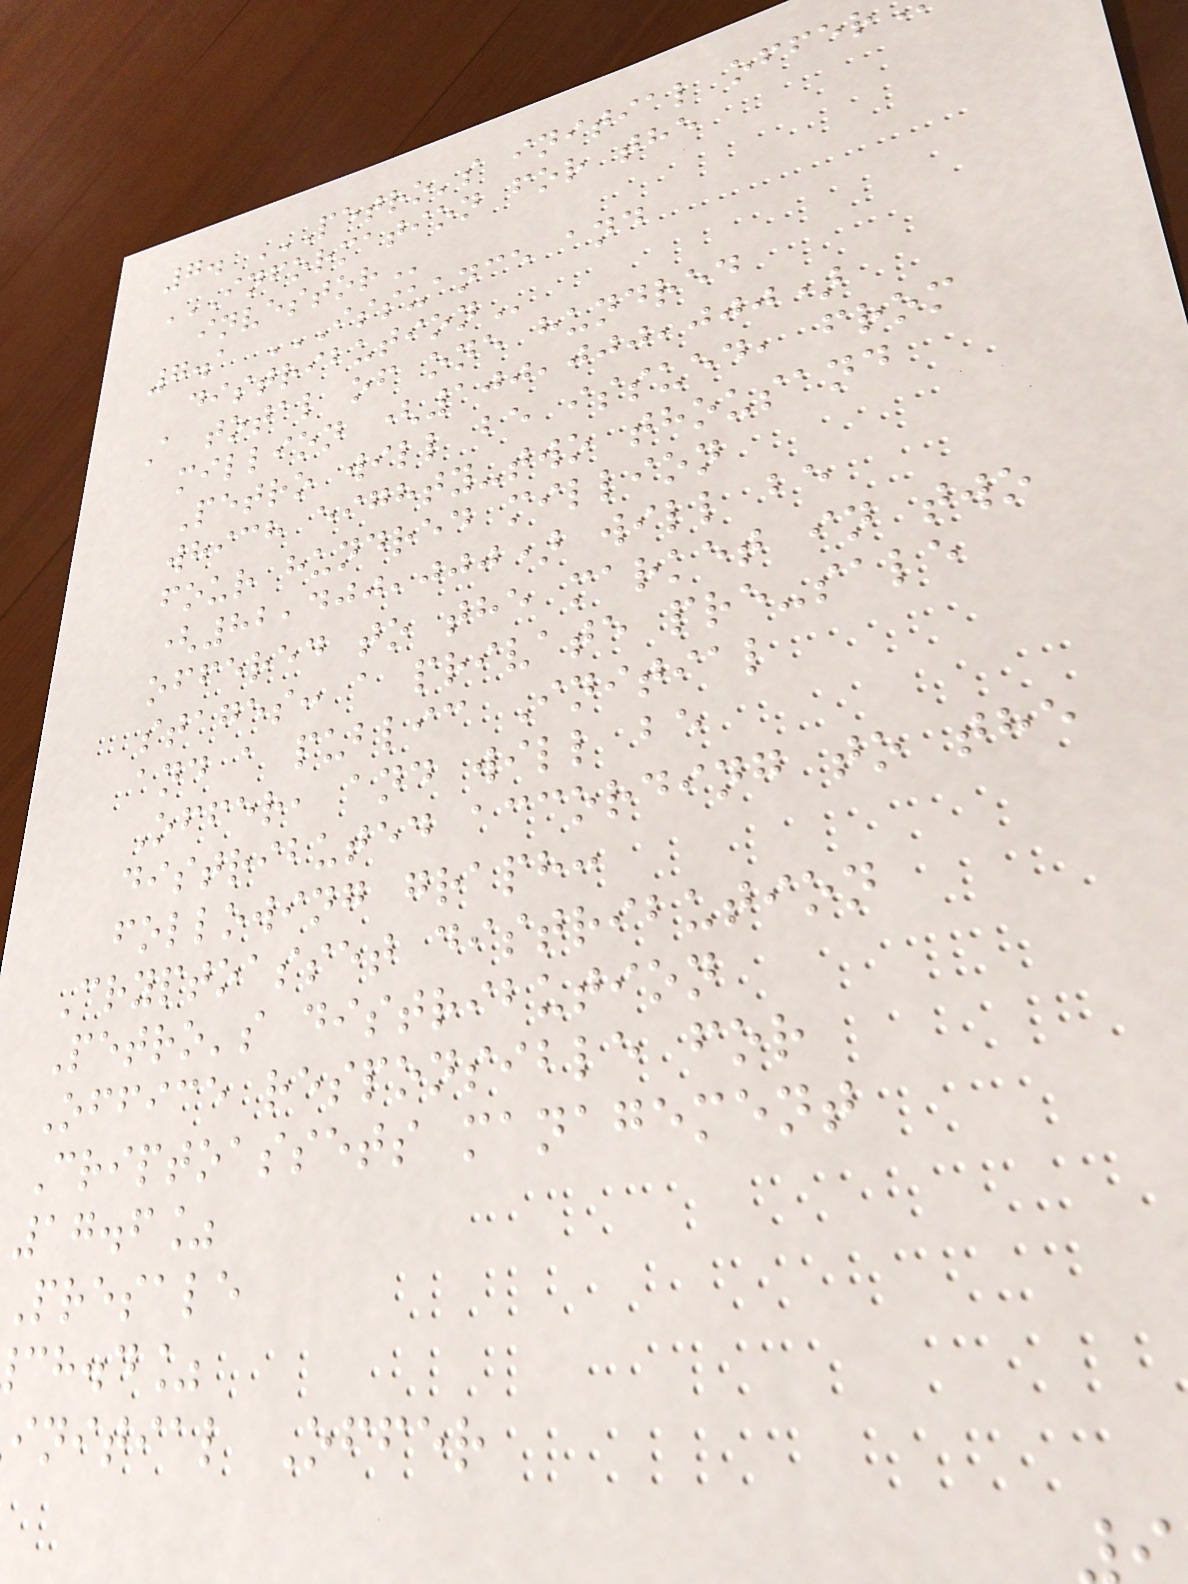INFORMATION FOR THE
7.1 ISSUANCE AND
A total of one hundred
million (100,000,000)
Petro will be issued, from
which eighty-two thousand
four hundred million
(82,400,000) will be
offered to the market in two
stages: a private pre-sale
and a public Initial
Offer, and will be
distributed according to the
following graph:
Cryptoasset distribution
Petro's distribution
Office responsible for
Criptoassets management
17.6%
Presale
ch.d%
initial Offer
